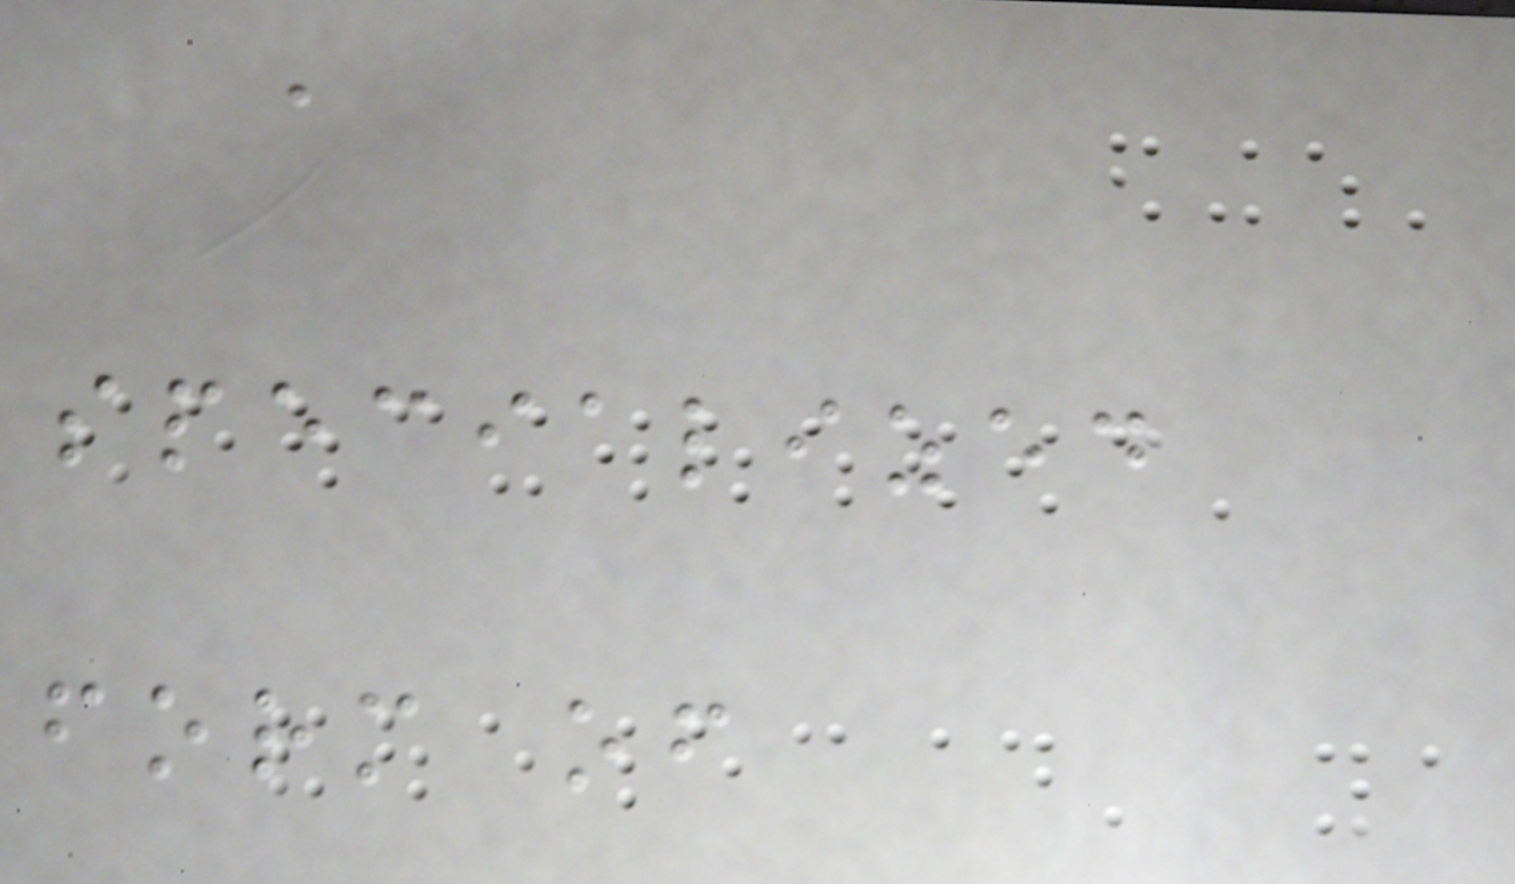a
specialized
form of
